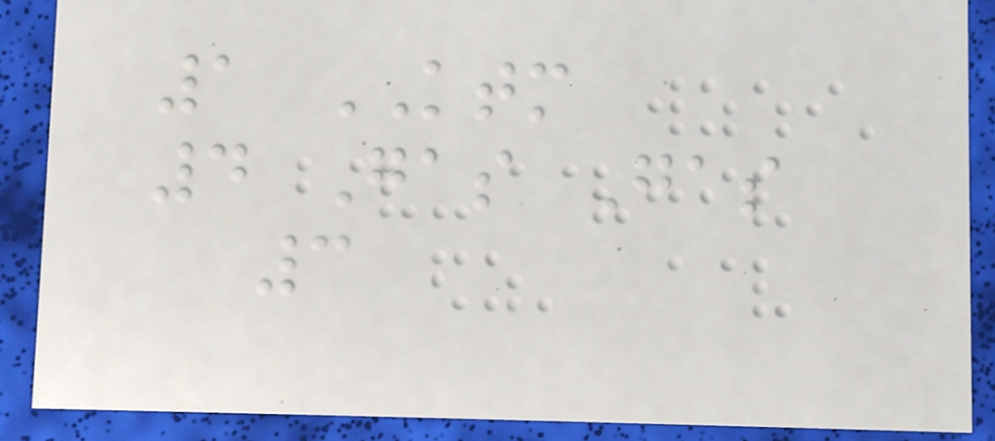1 KTM
4 Gas Gas
3
